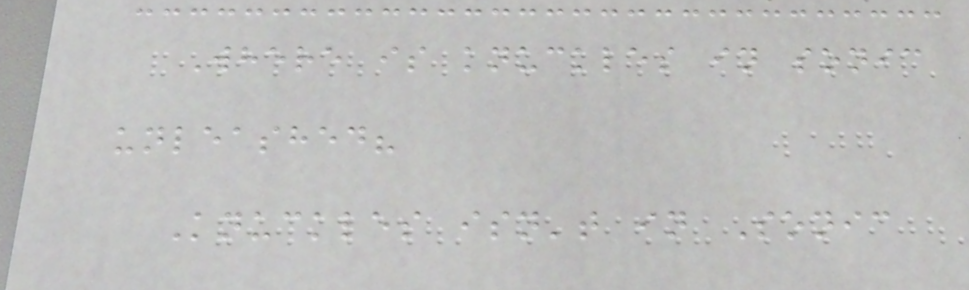Where is knuckles in sonic
unleashed?
Knuckles isn't in Sonic
